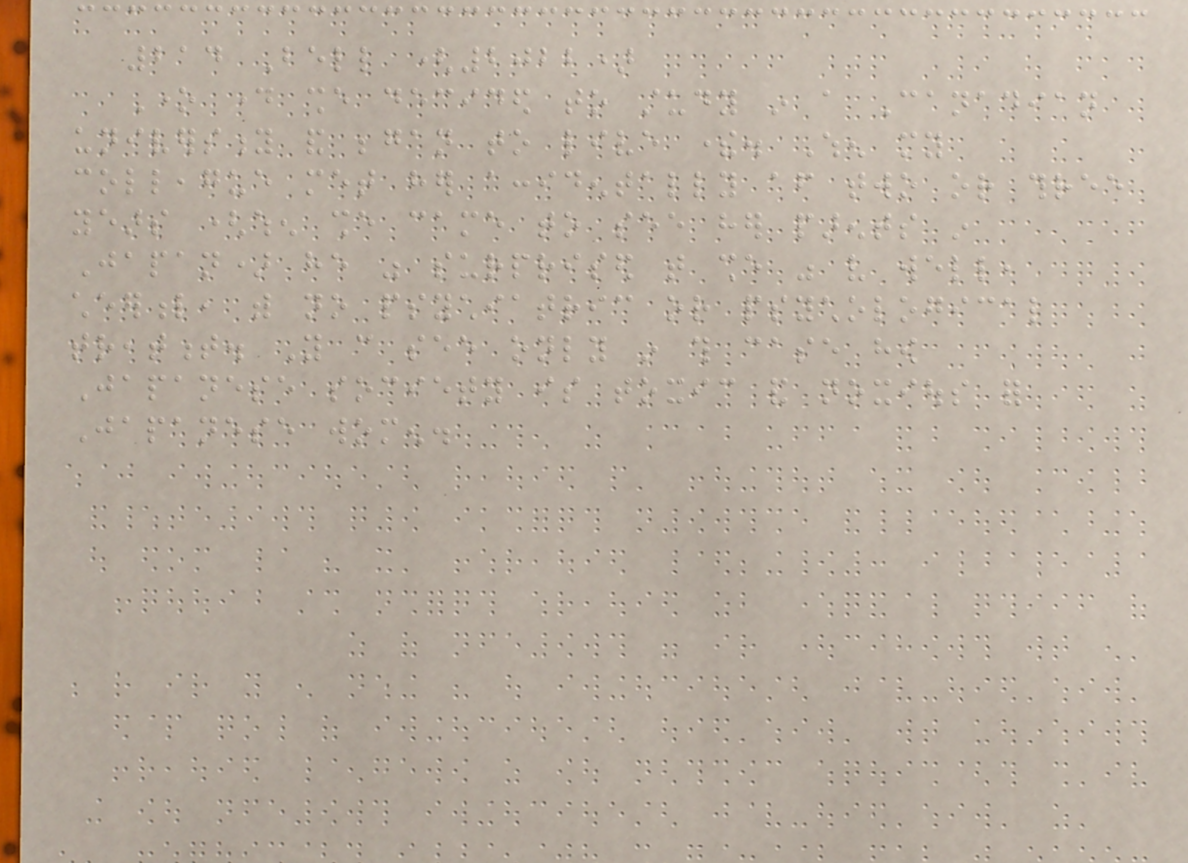214 Bell (2022)
One day she decided to study in a Canadian
university and began to live there. When my
colleague met her accidentally after two or three
years (when she came to see her parents in
Japan) he was surprised that she was very well,
cheerful, with no psychiatric or psychological
treatment. You can see only in this case how
Japanese society is toxic and noxious for
Japanese women.
